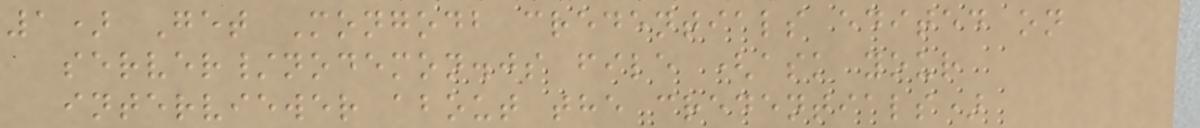1) Get Mongodb credentials edited on
server/nodemon.js file (ask your
interviewer about the credentials)
